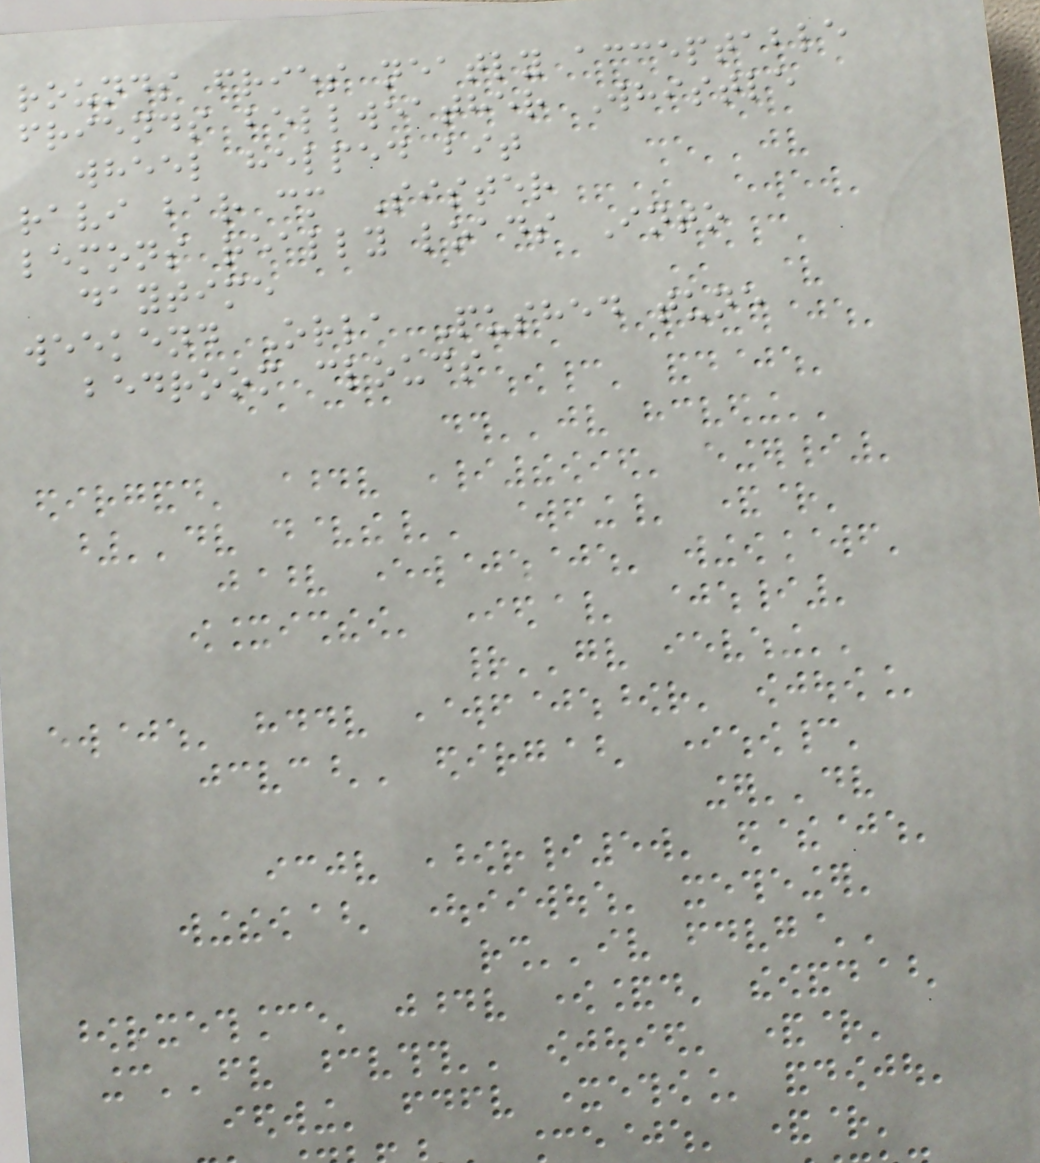rounds fries neatly acceptable
friends bellweather Whistle
wheel helped bit
ravi bar cm Sister
lemons really loads Into
daytime
weekend Orla Pushed tune
bedroom clouds
